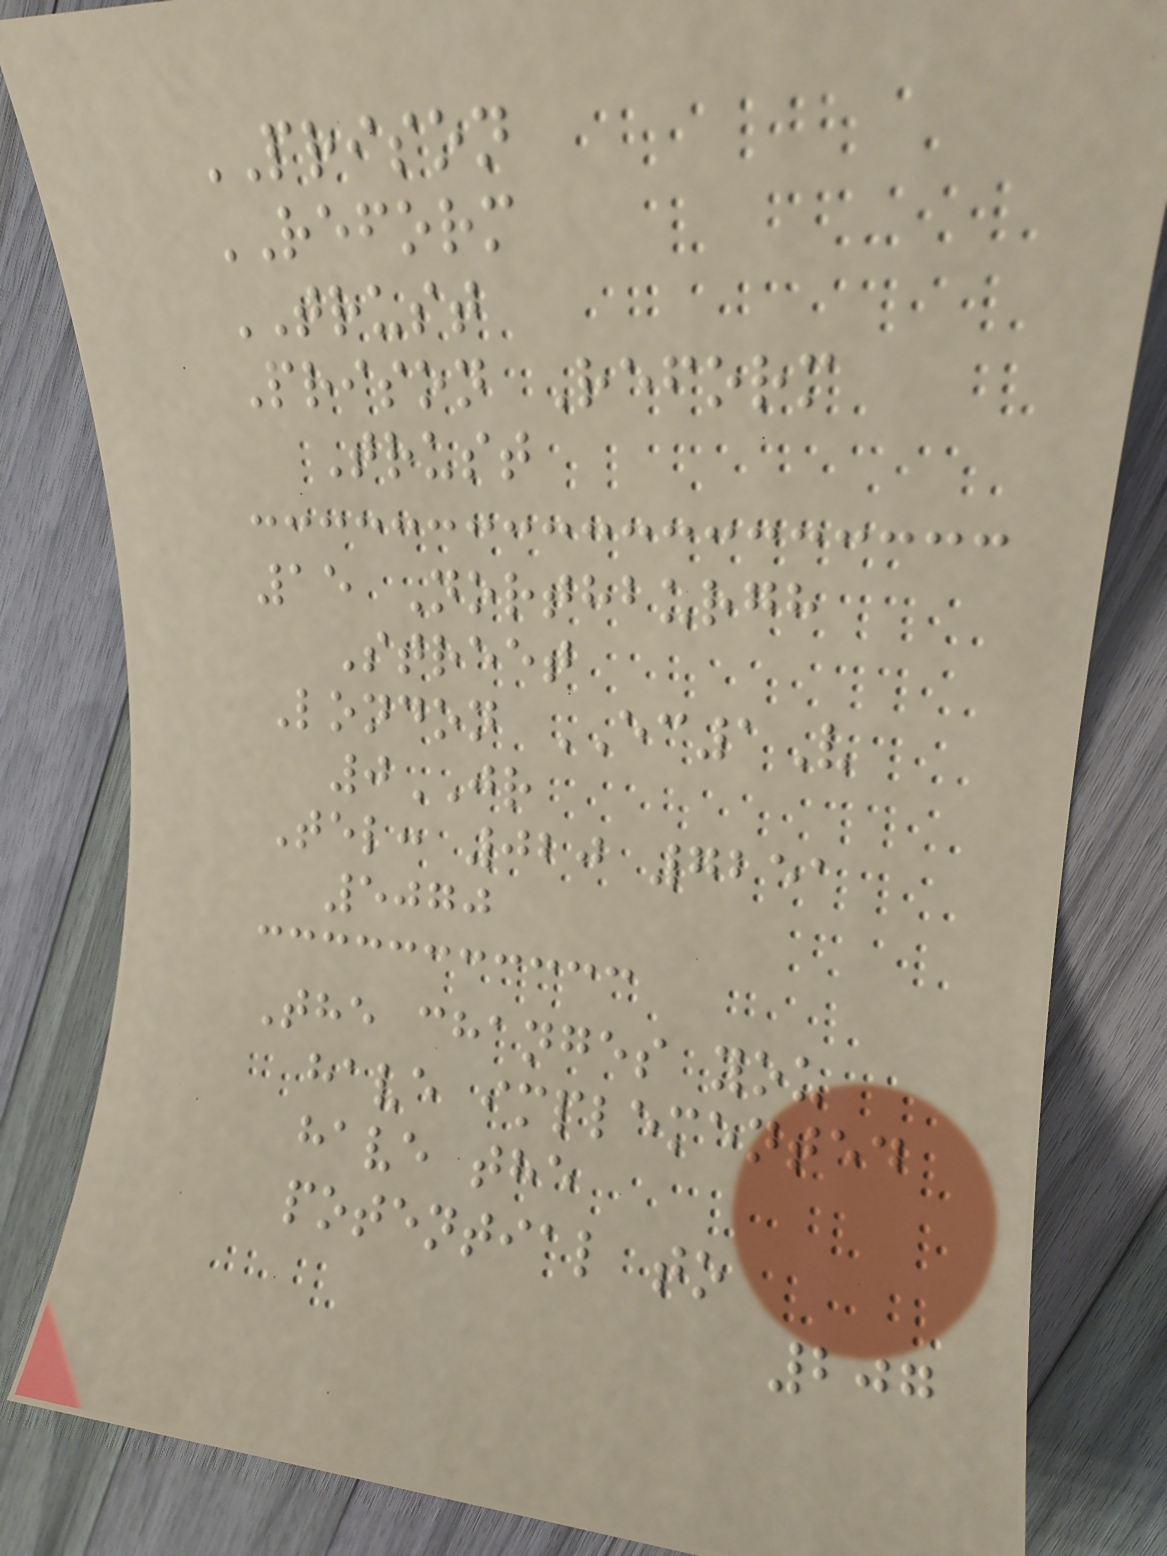PRISON
REFORM
TRUST
Prison Reform
Trust
15 Northburgh
Street
London EC1V
0JR
Tel: 020 7251
5070
The changes you
have implemented
have the
potential to
207
